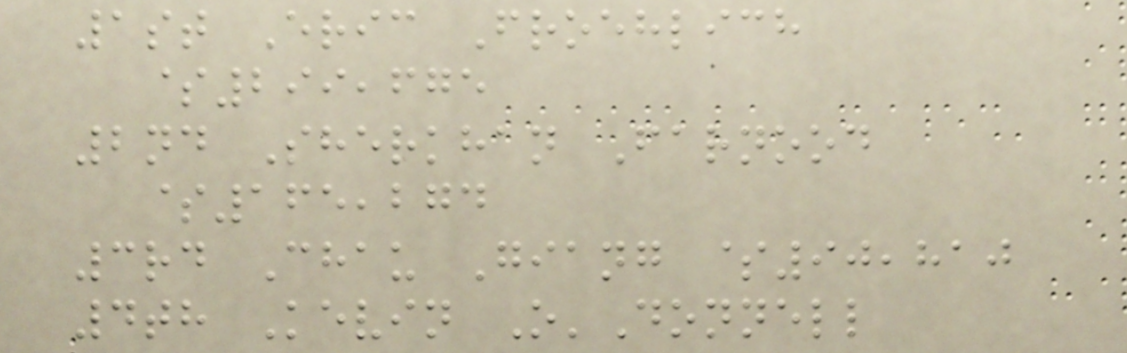1st Eric Froehlich
$299,675
2nd Sherkhan Farnood
$165,274
3rd Chau Giang $90,810
4th Kevin O'Donnell
